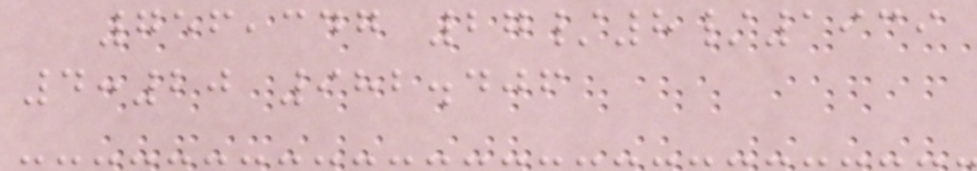756,347 27/8/1939
4:20 982.406
